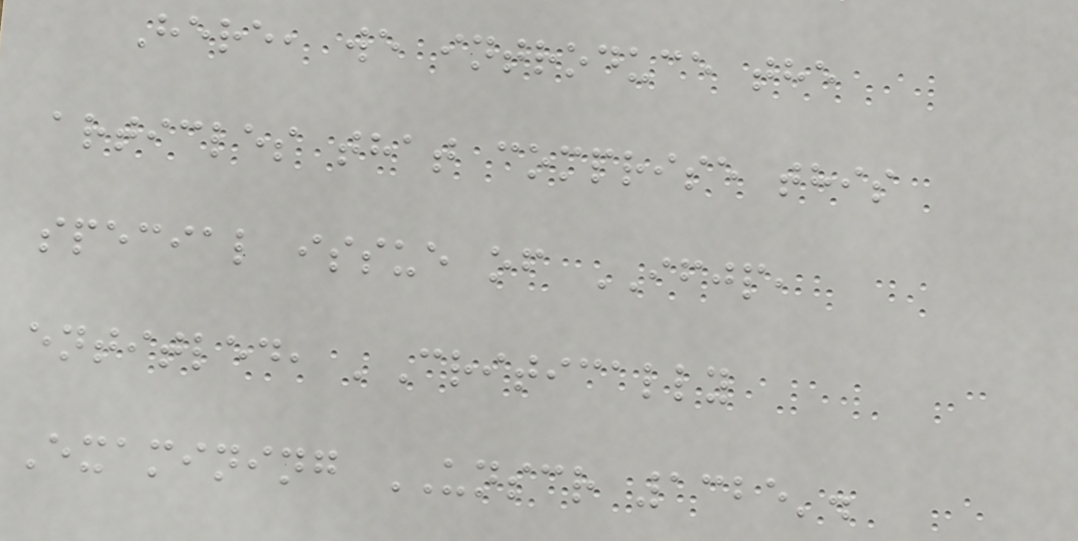Here, we introduce the
articles that comprise this
special issue of IFJP,
entitled, 'Critically
Examining UNSCR 1325'.
